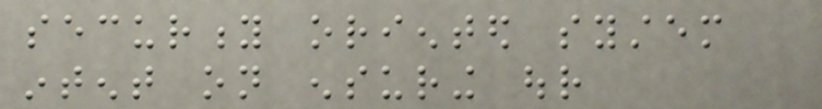security oriented system
intent on ensuring our
